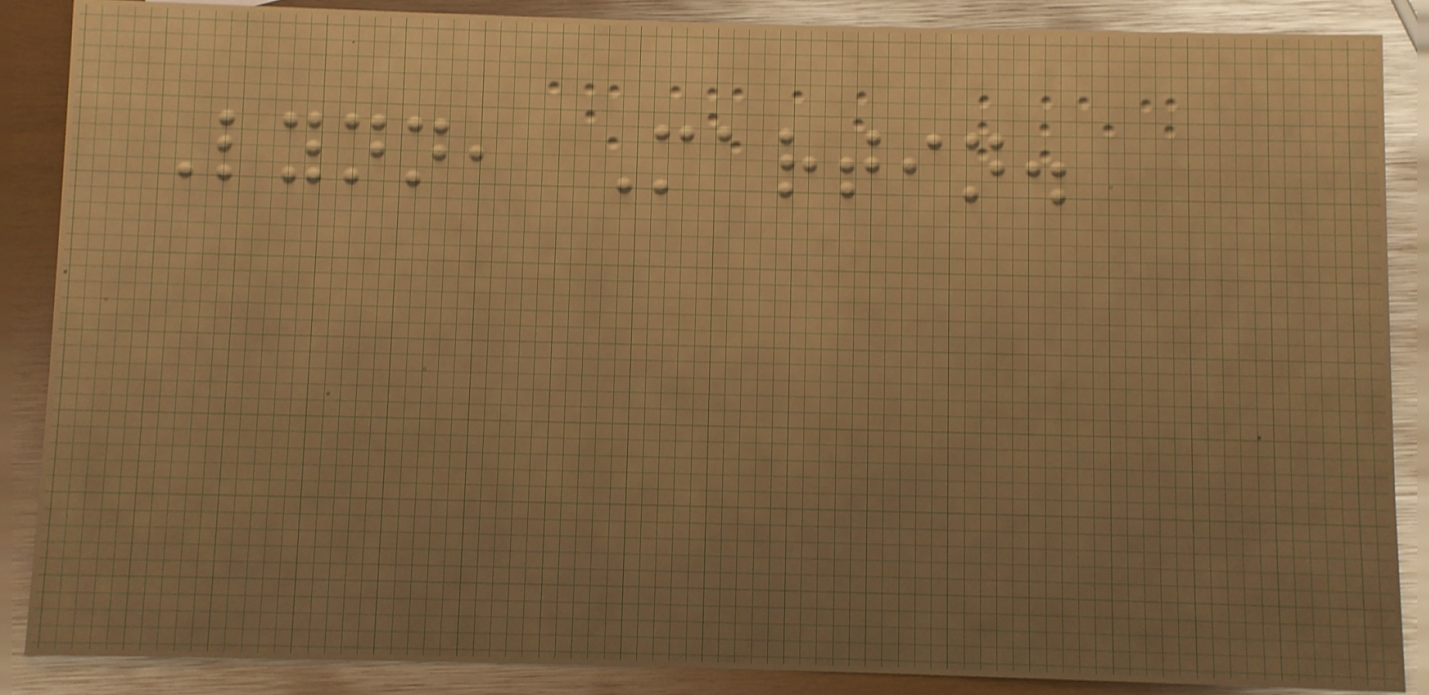Lynn, Martin.
